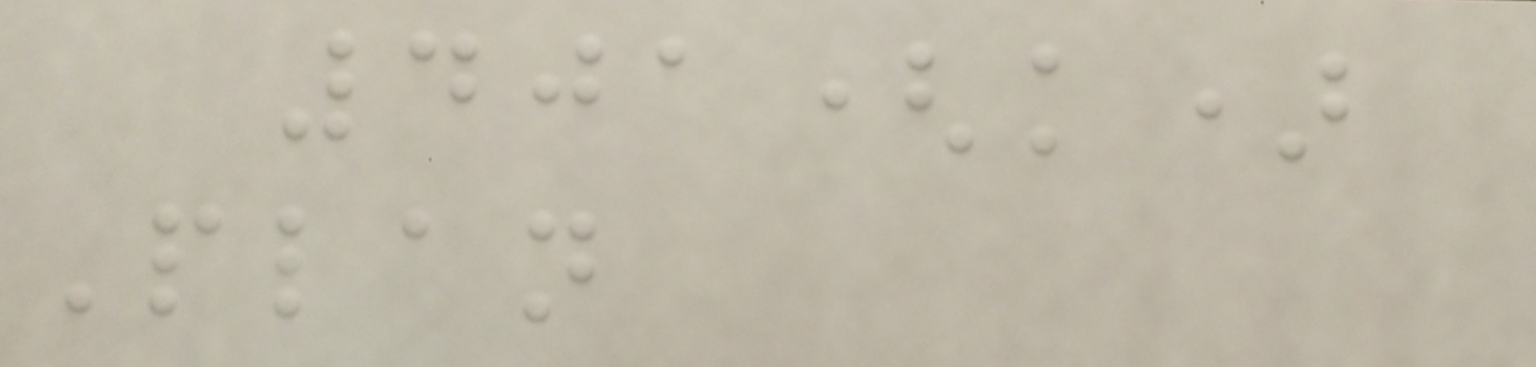401(k)
Plan
